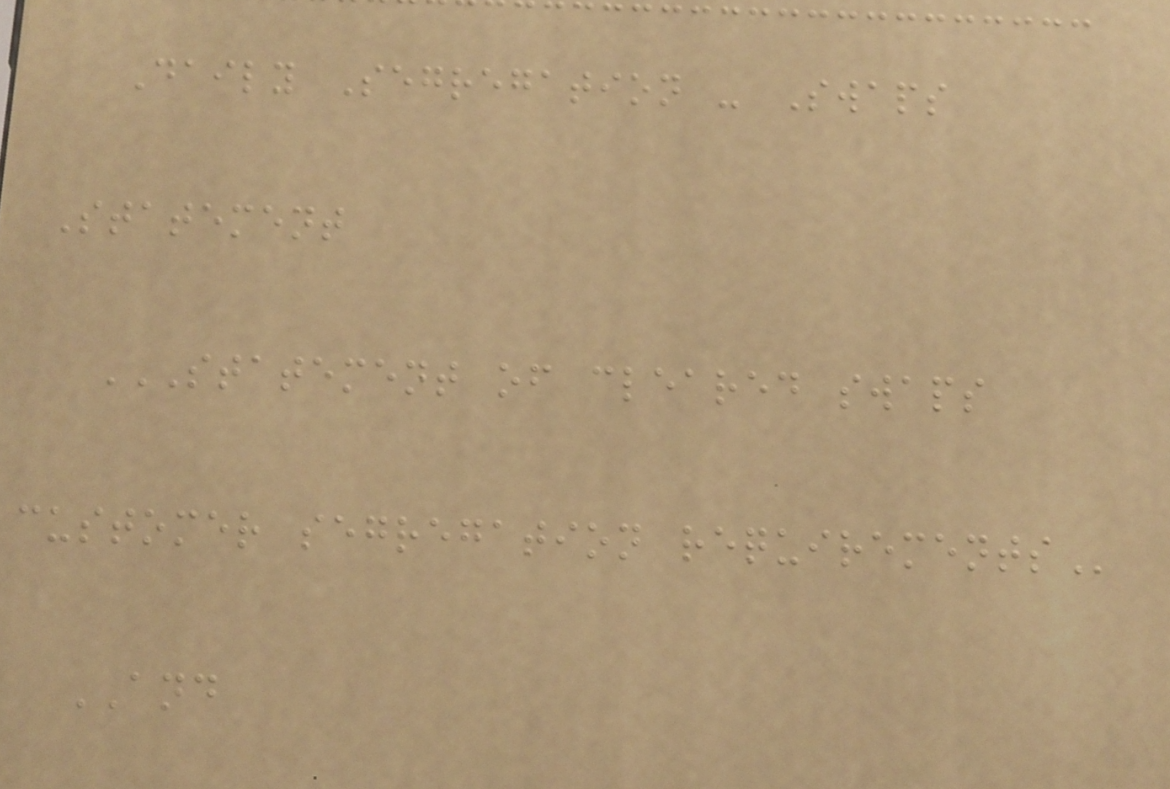Daily Segregation - Swaps
Statement
STATEMENT OF CLEARED SWAPS
CUSTOMER SEGREGATION REQUIREMENTS
AND
